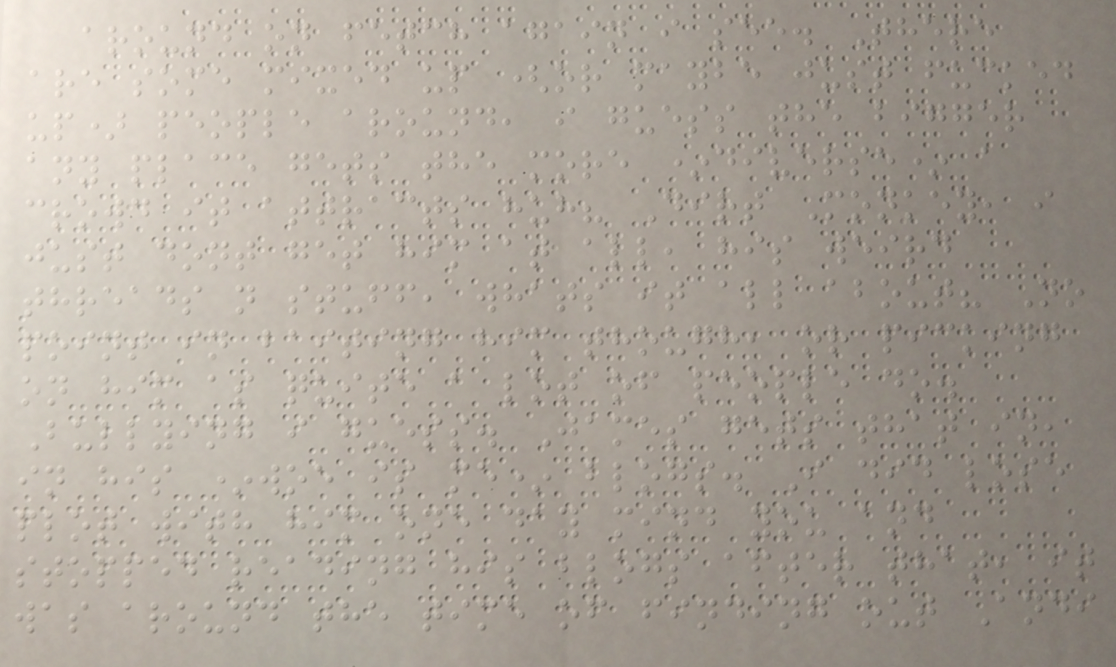around on fetch again i see. There
are some mixed up (or maybe just fucked
up) people around, i guess the bigger
any place gets the more *diverse* a
crowd it attracts huh? Dirt Monkey, i
just dont get him at all, his weird
threads n stuff, whats it all about? No
point in baiting him though, or picking
on him as quite a lot of people do.
Bullying i guess. James gets that in,
in his *woe is me* blogs. I did lose
plot with him one day mind you and
stopped reading his blogs after that, it
was around the time of finding out Andi
